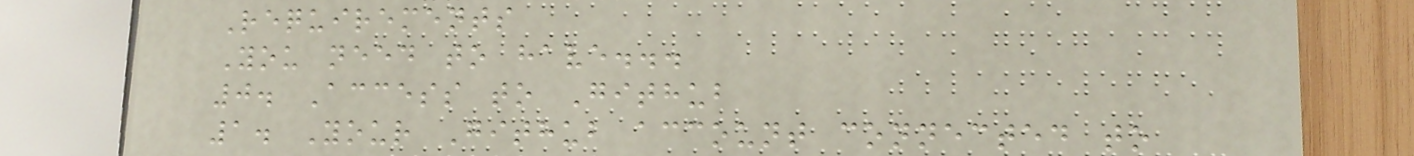Requirements
You need to have...
0. Access to Github
1. Your Github account connected to
